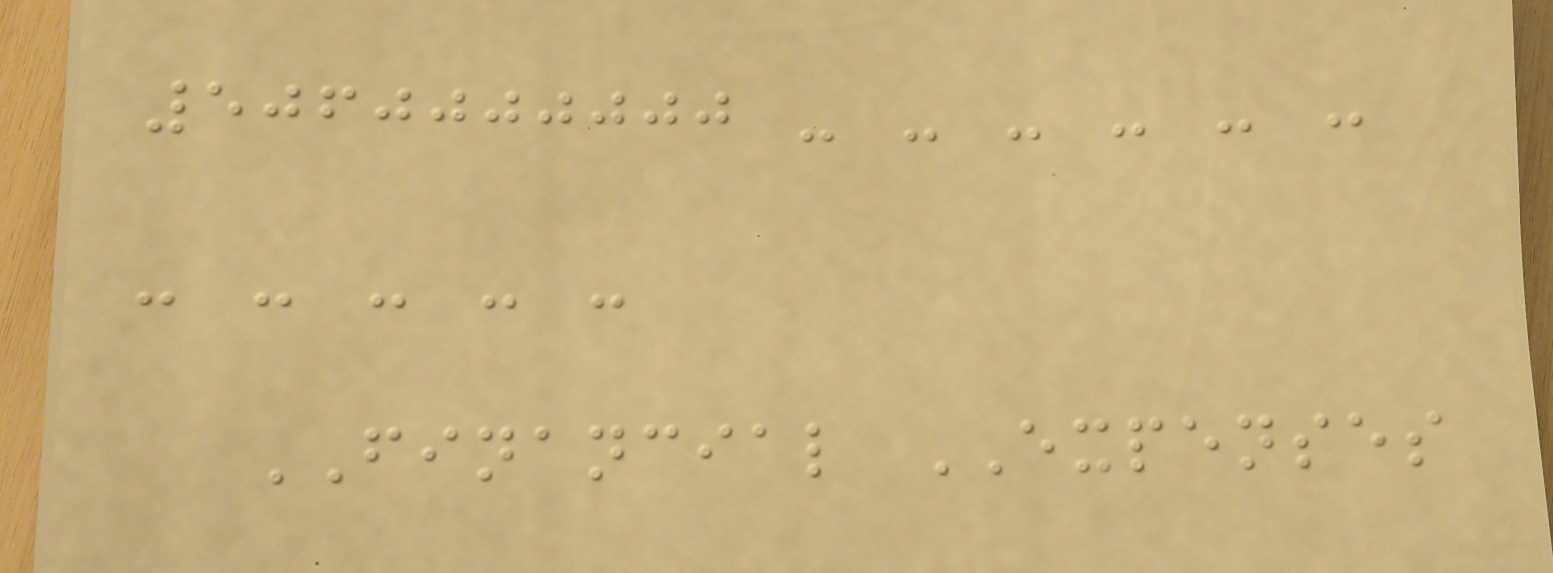5060000000 - - - - - -
- - - - -
FINANCIAL EXPENSES
